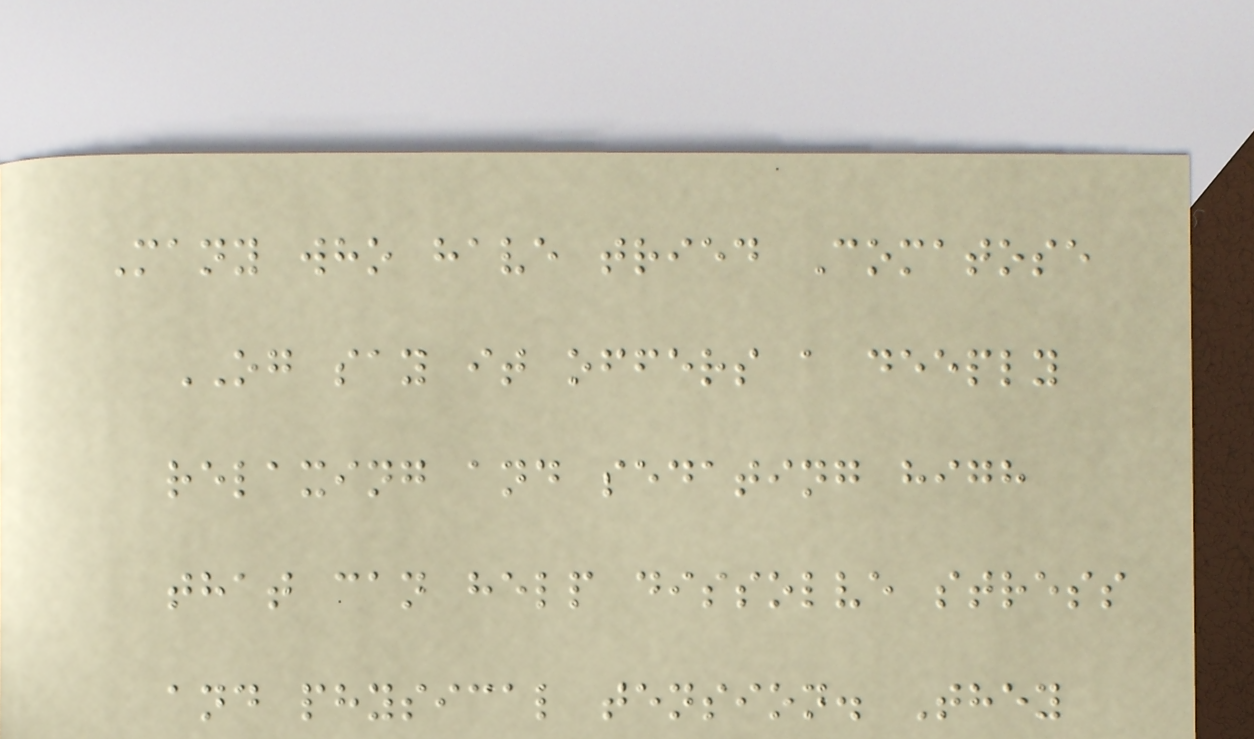Many who have tried Comatose
OG say it offers a deeply
relaxing and sedating high
that can help dissolve stress
and physical tension. They
